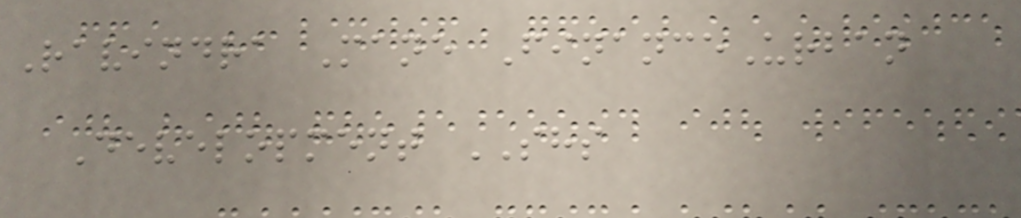Ravindra Mane FinanceUrban
Development SHS
